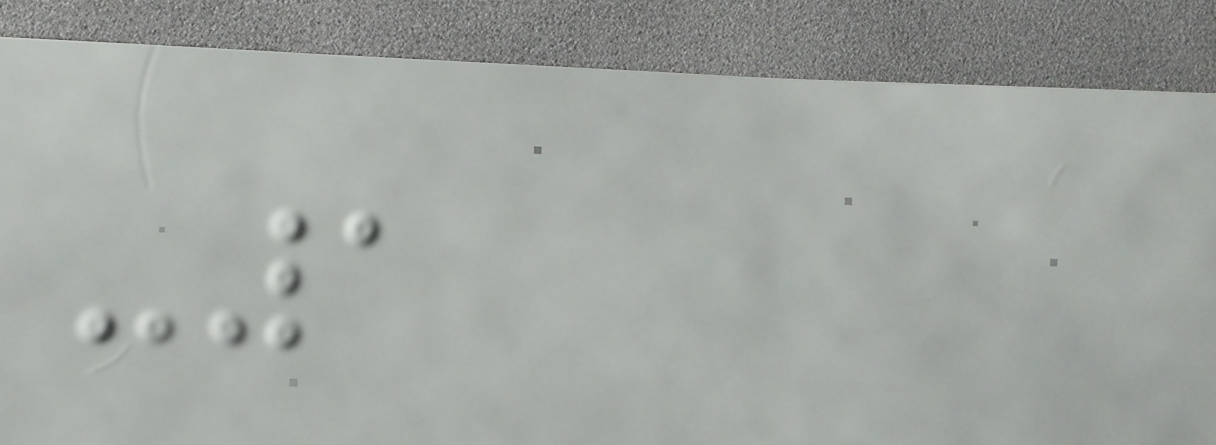-1
